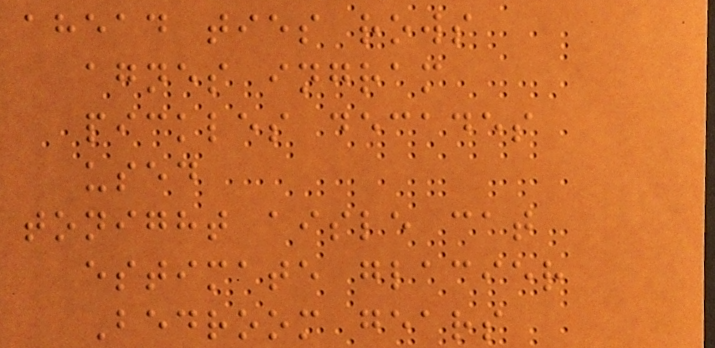ahead ties rows
agnes ingram
pickles decades
used
tonight aisle cat
estimate glacier
Bedroom gears
